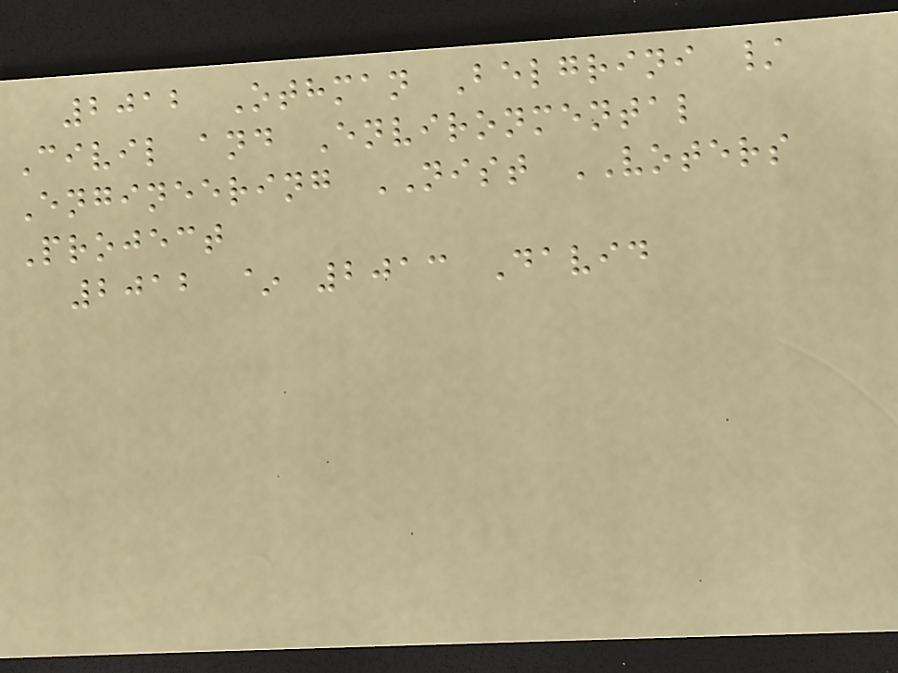2012 Othman Belgrini /
Civil and Environmental
Engineering NIST VOTERS
Project
2012 ~ 2013 David
